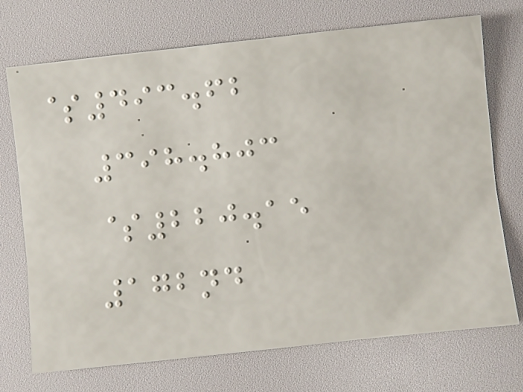$493.62
398.803
$220.15
172nd
